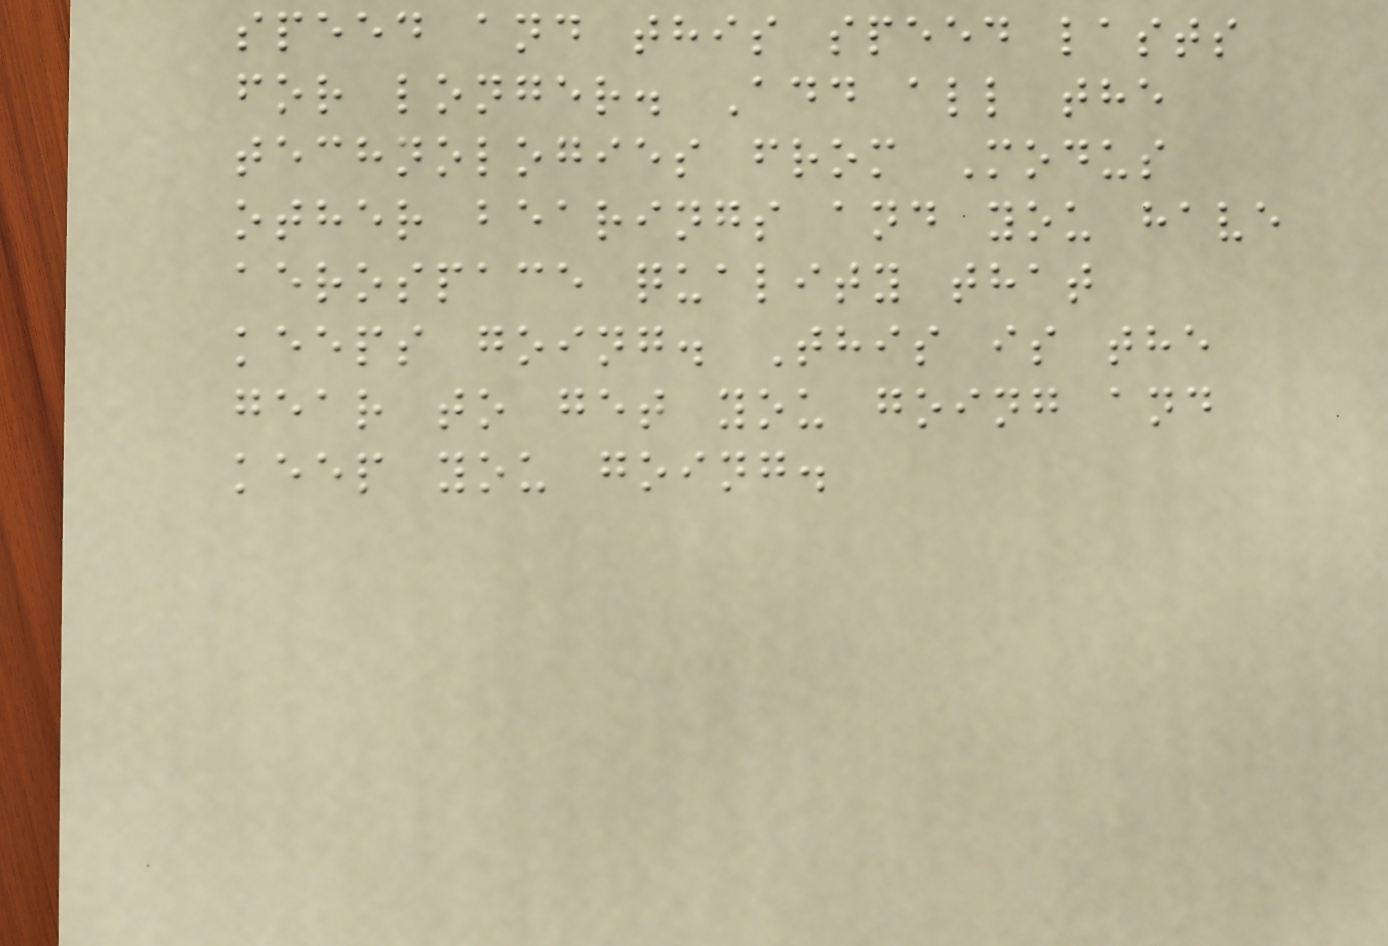speed and this speed lasts
for longer. Add all the
technologies from Modus
other bearings and you have
aerospace quality that
keeps going. This is the
gear to get you going and
keep you going.
